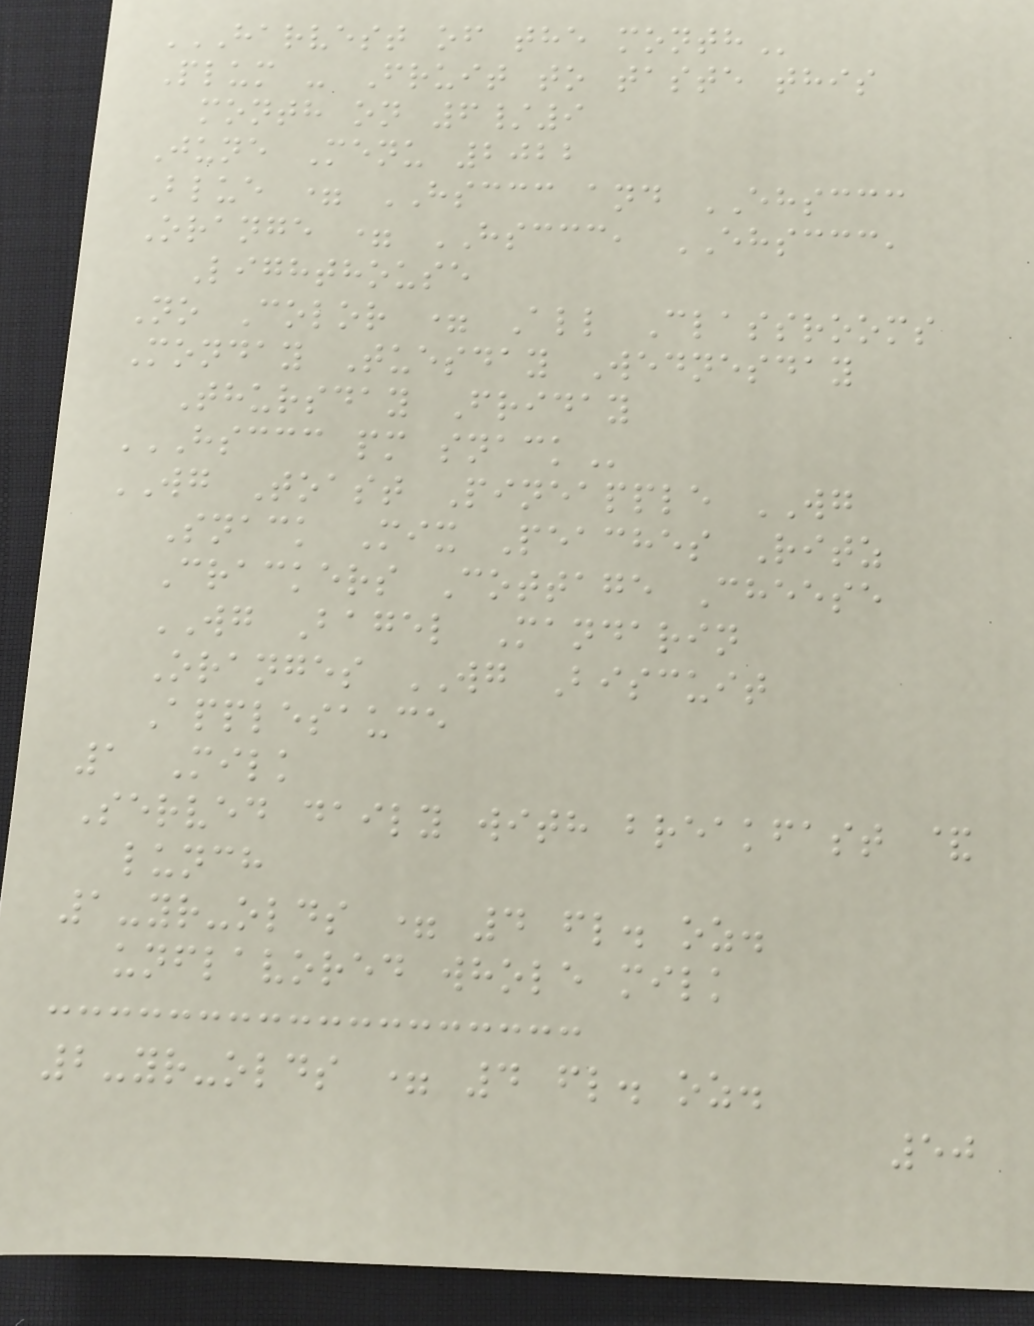HARVEST OF THE MONTH
Plum - Fruit to taste this
month on 6/9
June Menu 2022
Blue = HSCCC and EHSCCC
Orange = HSCCC, EHSCCC,
Lighthouse
No Color = All Classrooms
Monday Tuesday Wednesday
Thursday Friday
HSCCC PM SNACK
WG Toast Pineapple WG
Snack Mix Peaches Ritz
Crackers Cottage Cheese
WG Bagel Mandarin
Oranges WG Biscuit
Applesauce
1 Milk
Served daily with breakfast &
lunch
1-yr-olds = 4 fl. oz.
unflavored whole milk
2-yr-olds = 4 fl. oz.
50
